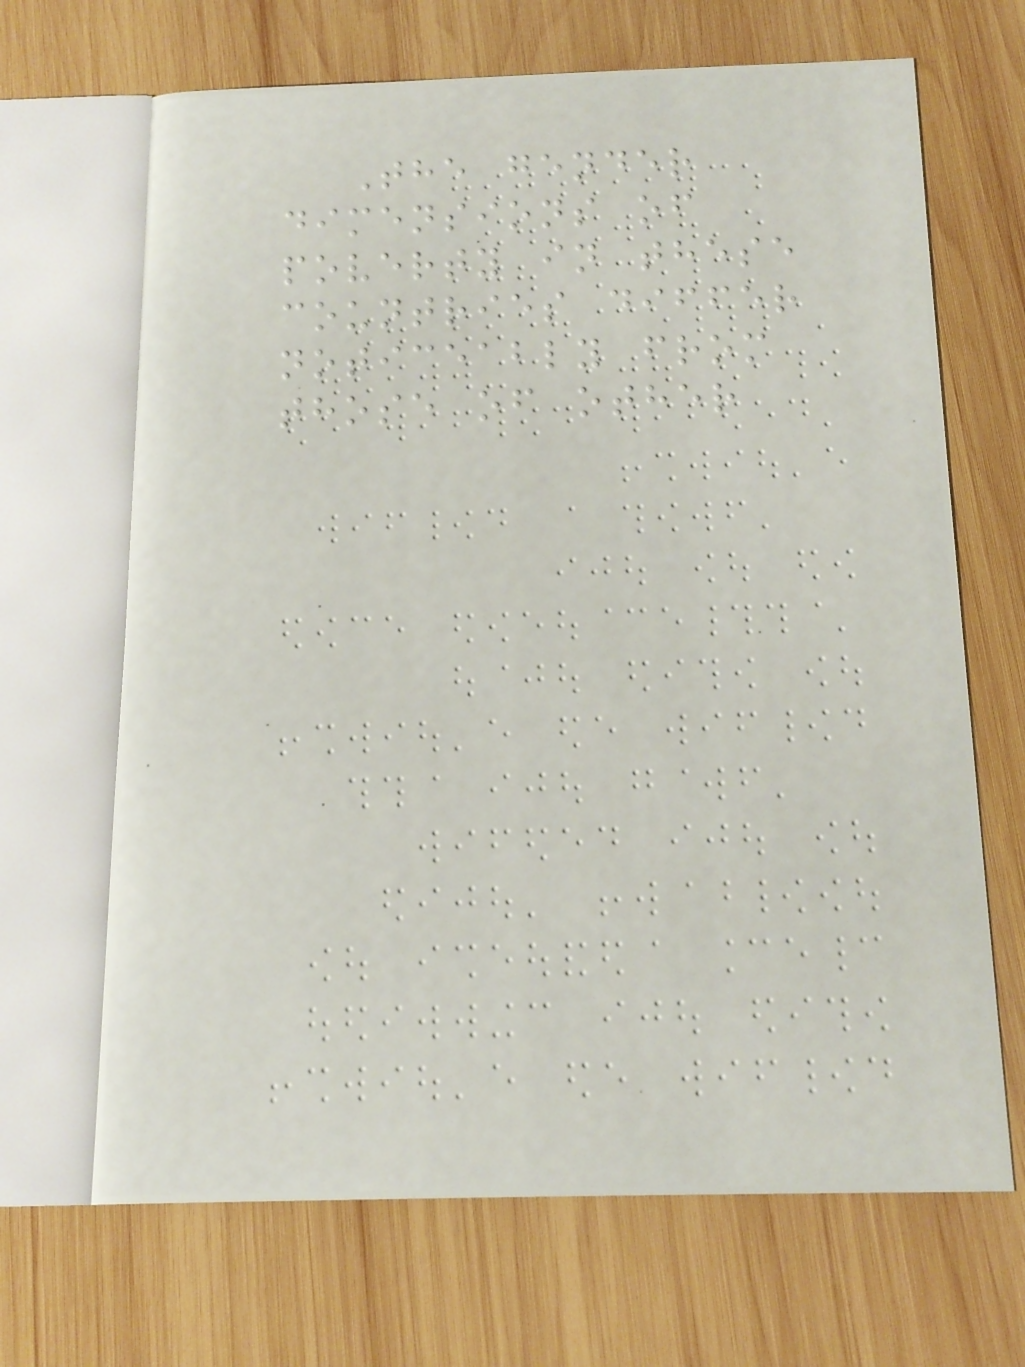The gender
dimensions of
poverty in these
countries differ
noticeably from
those of other
